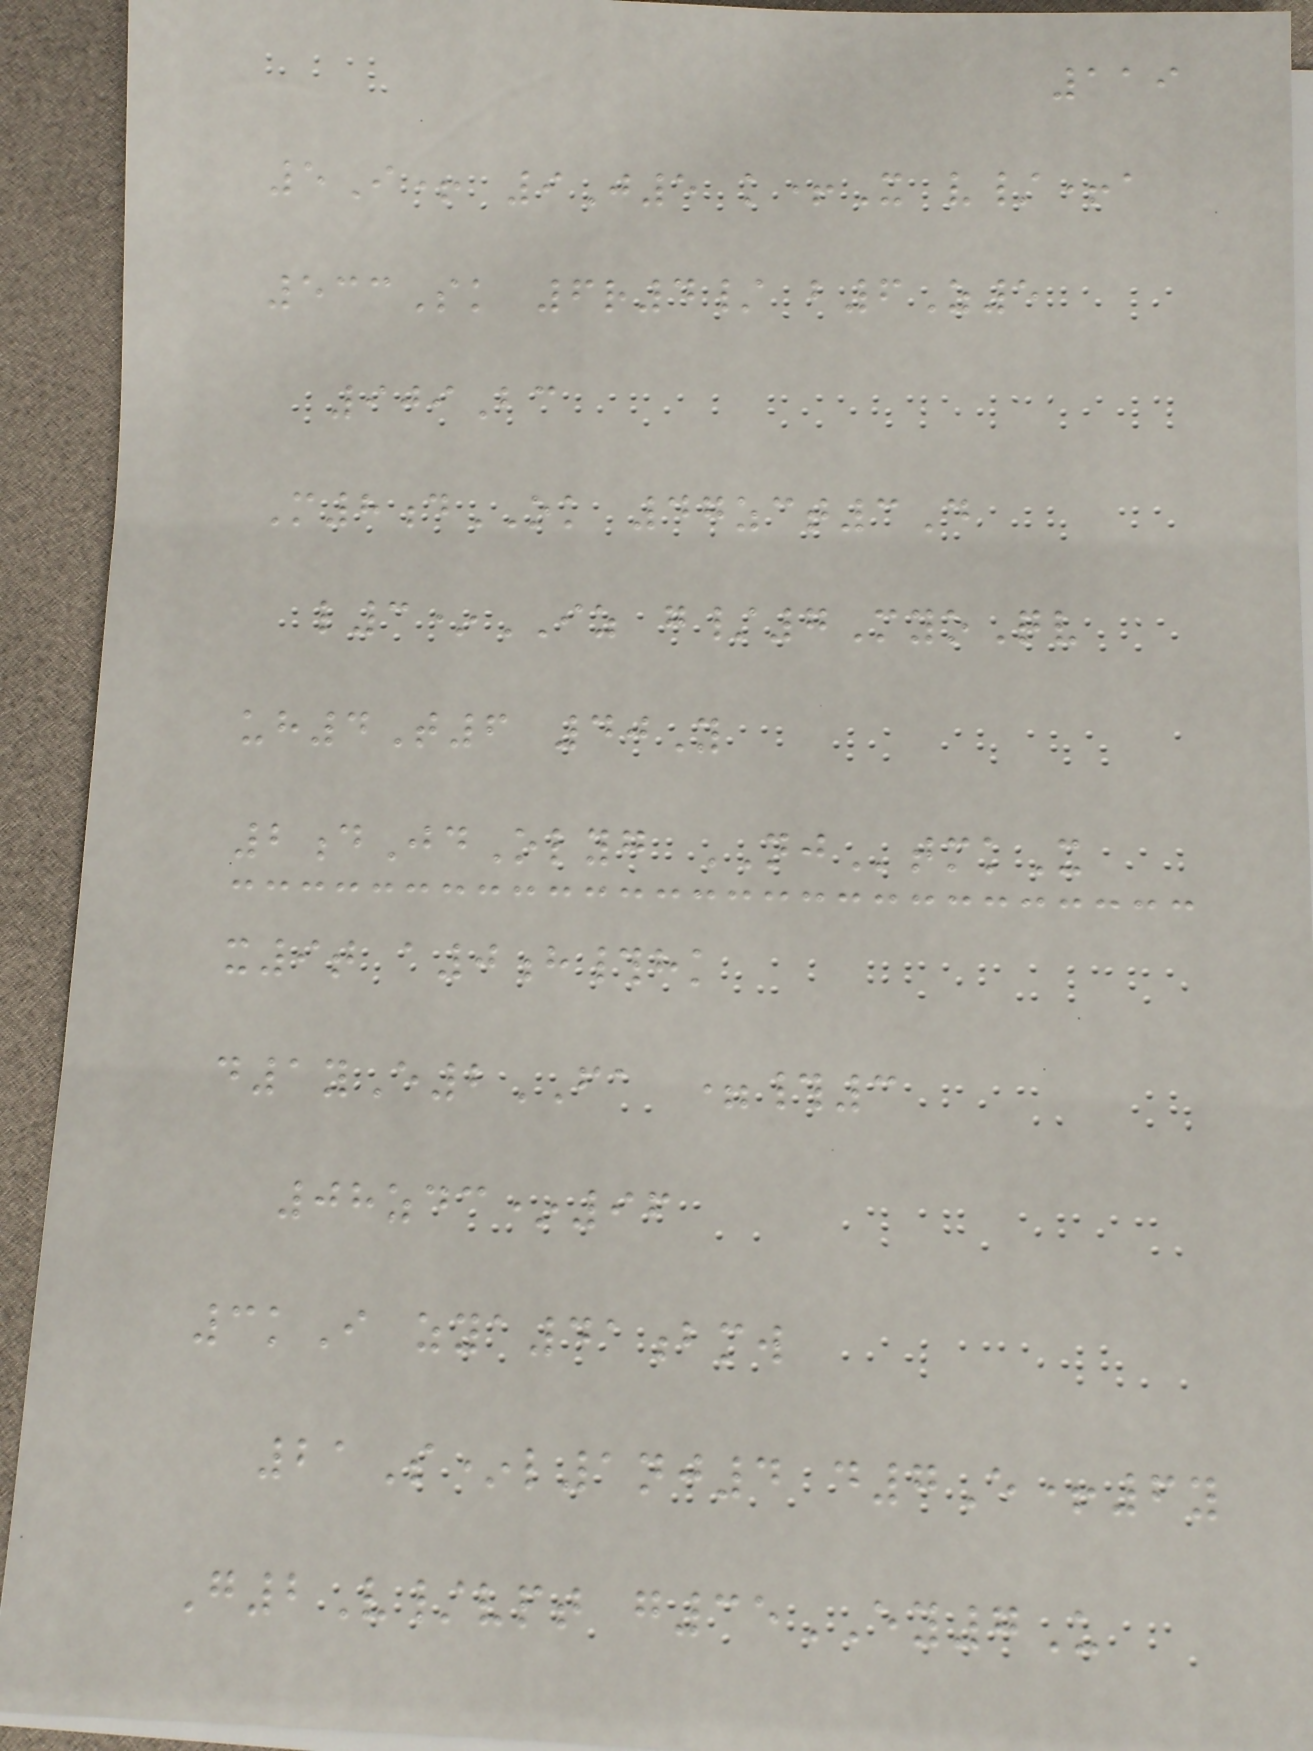119
5I+ 9J5 k+X v/+a
533Sk 6r4/ b6Z5
909Bc
M8dOK 47zct3D
l3*IZ g/7MyoQv
uh4T6 40Y
2dJdOlyg NJtmkX
x9t a0h#hk
d1yE2FA =#3
08zdc*96
3kI zya41bmw
21S*l1nj4 d7E+6y
G2V/vpt g35EY7U
